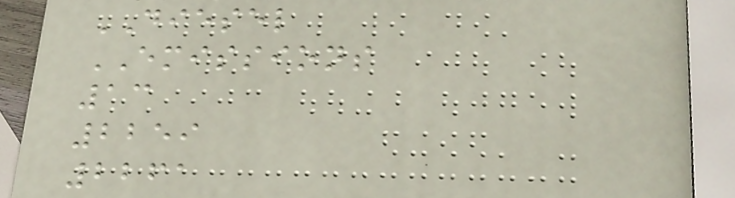DIESEL
EMISSIONS
13
2259
2261
